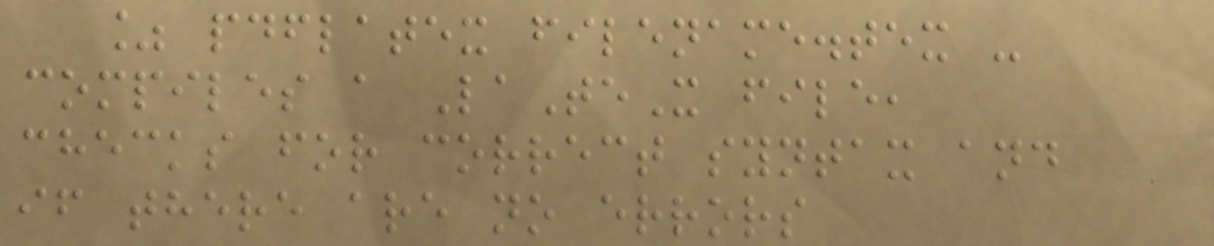% pdflatex filename.tex -
compiles a LaTeX file,
checks for correct syntax and
if there are no errors
